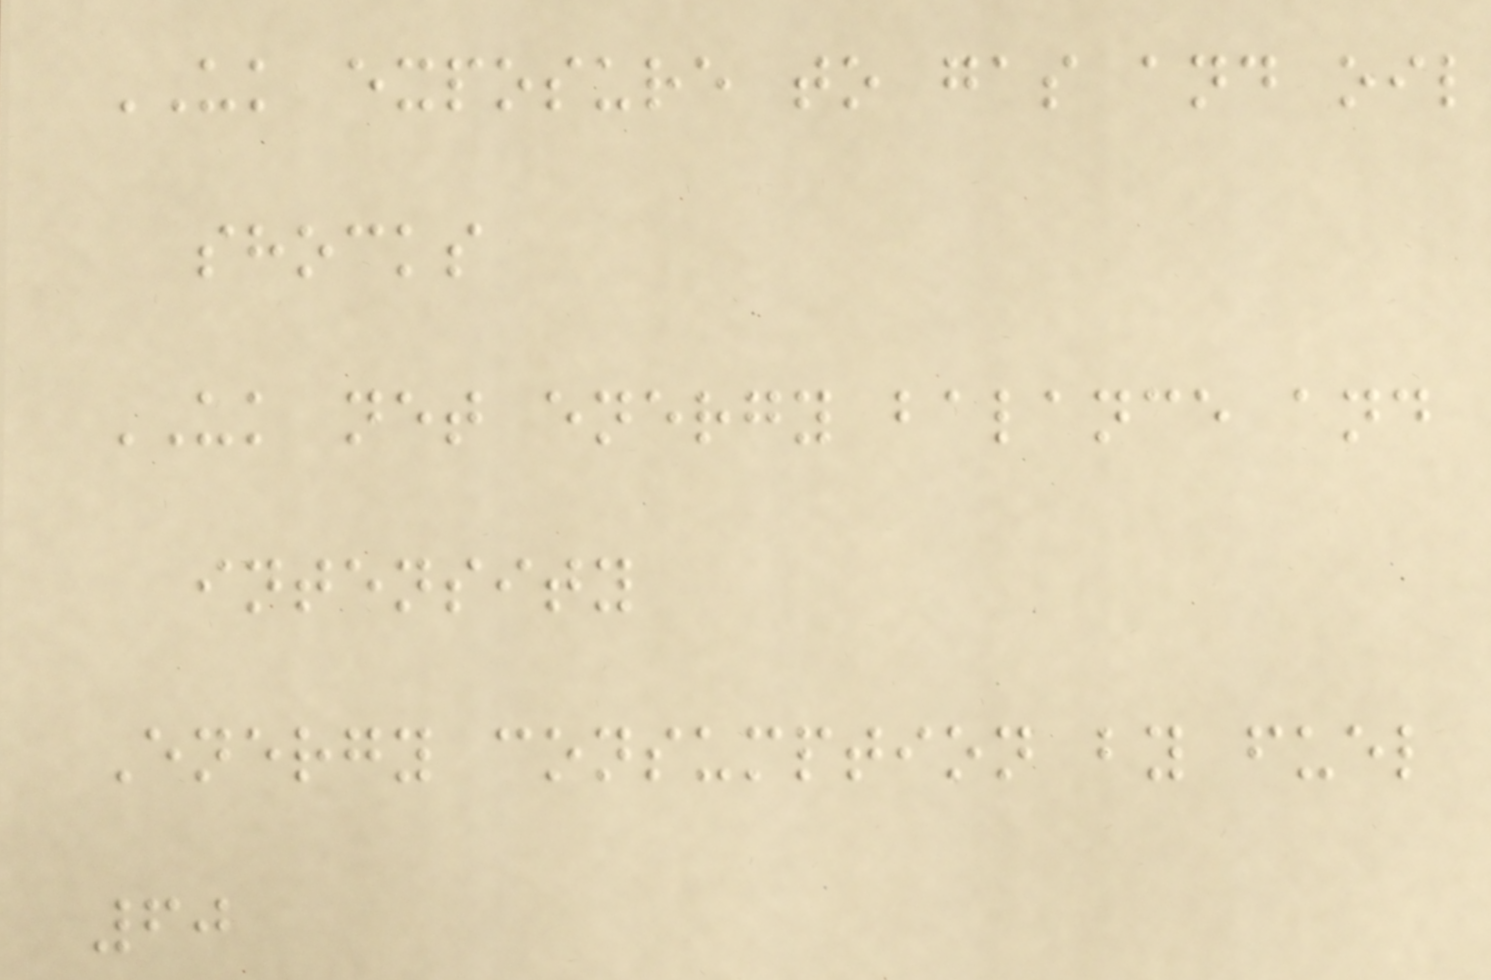UK exposure to gas and oil
shocks
UK net energy balance and
intensity
Energy consumption by fuel
60
